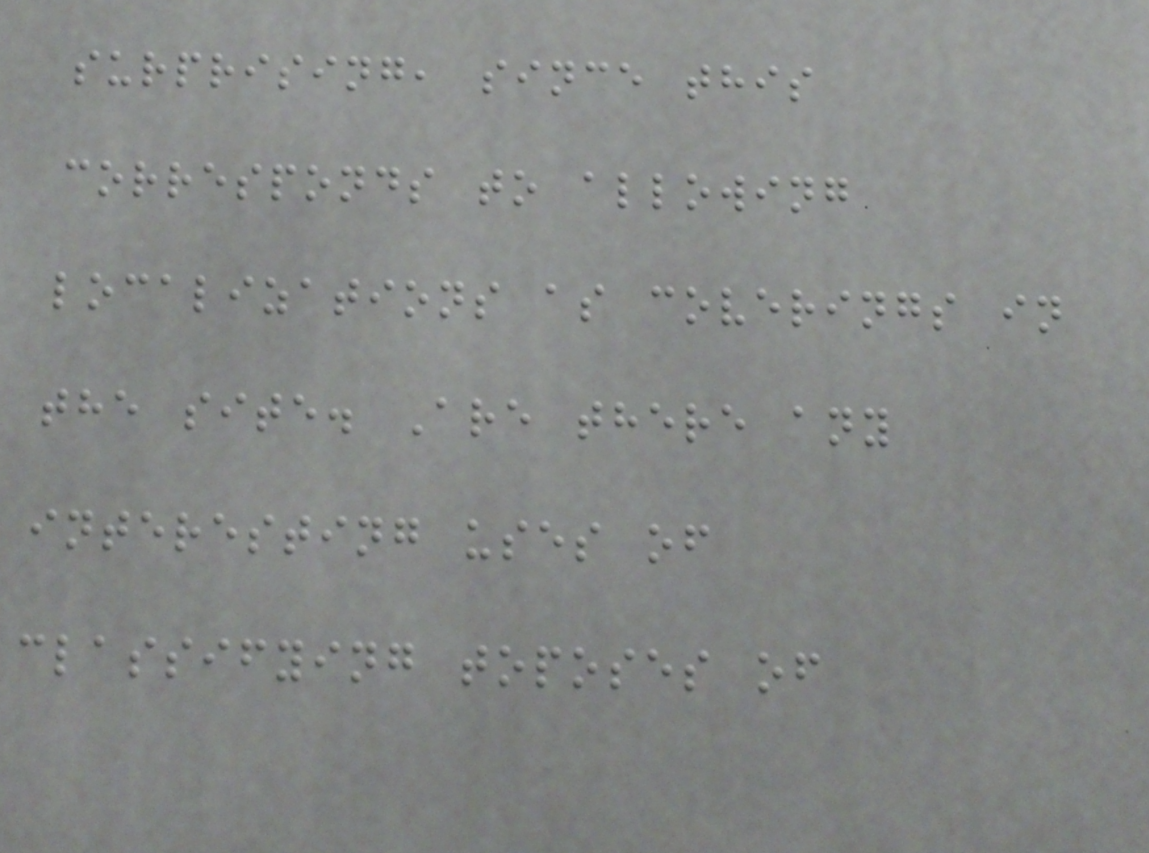surprising, since this
corresponds to allowing
localizations as coverings in
the site. Are there any
interesting uses of
classifying toposes of
